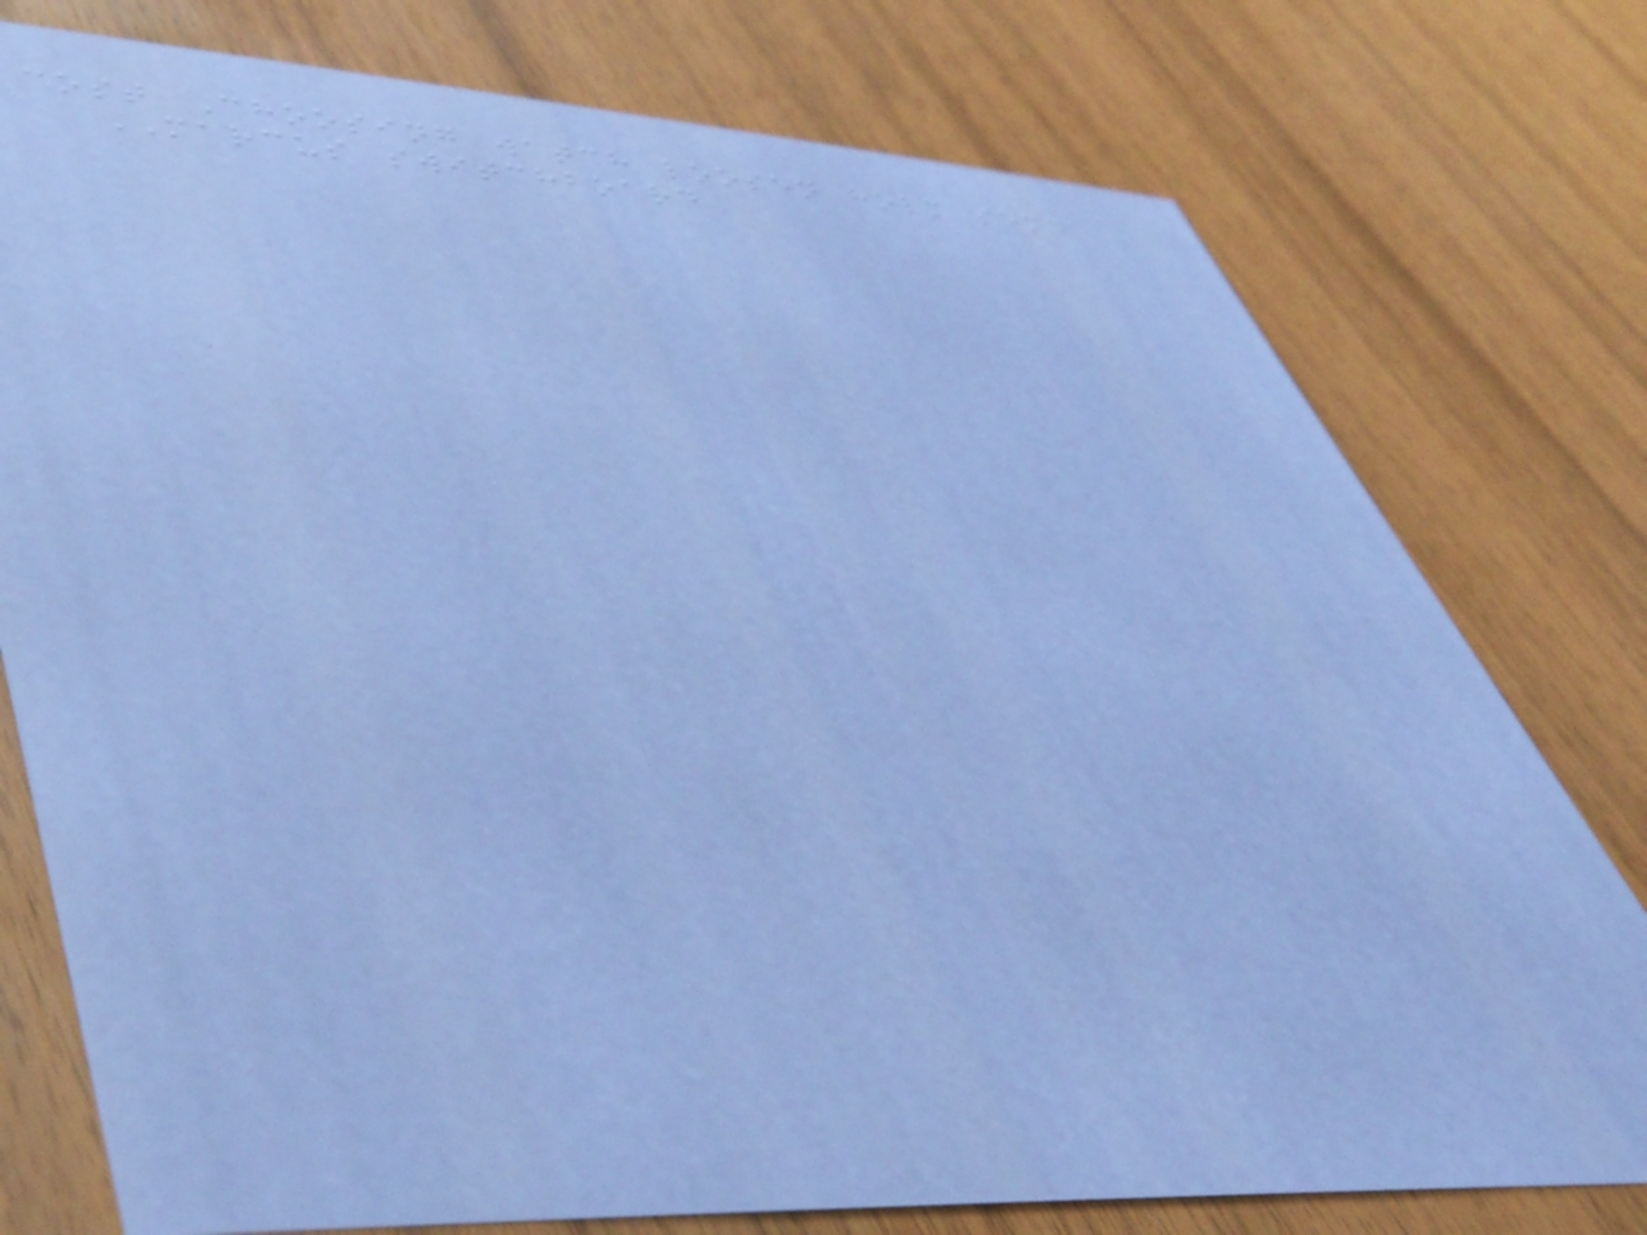cost Choosing watch loosen holm send
MARCUS switchboard
